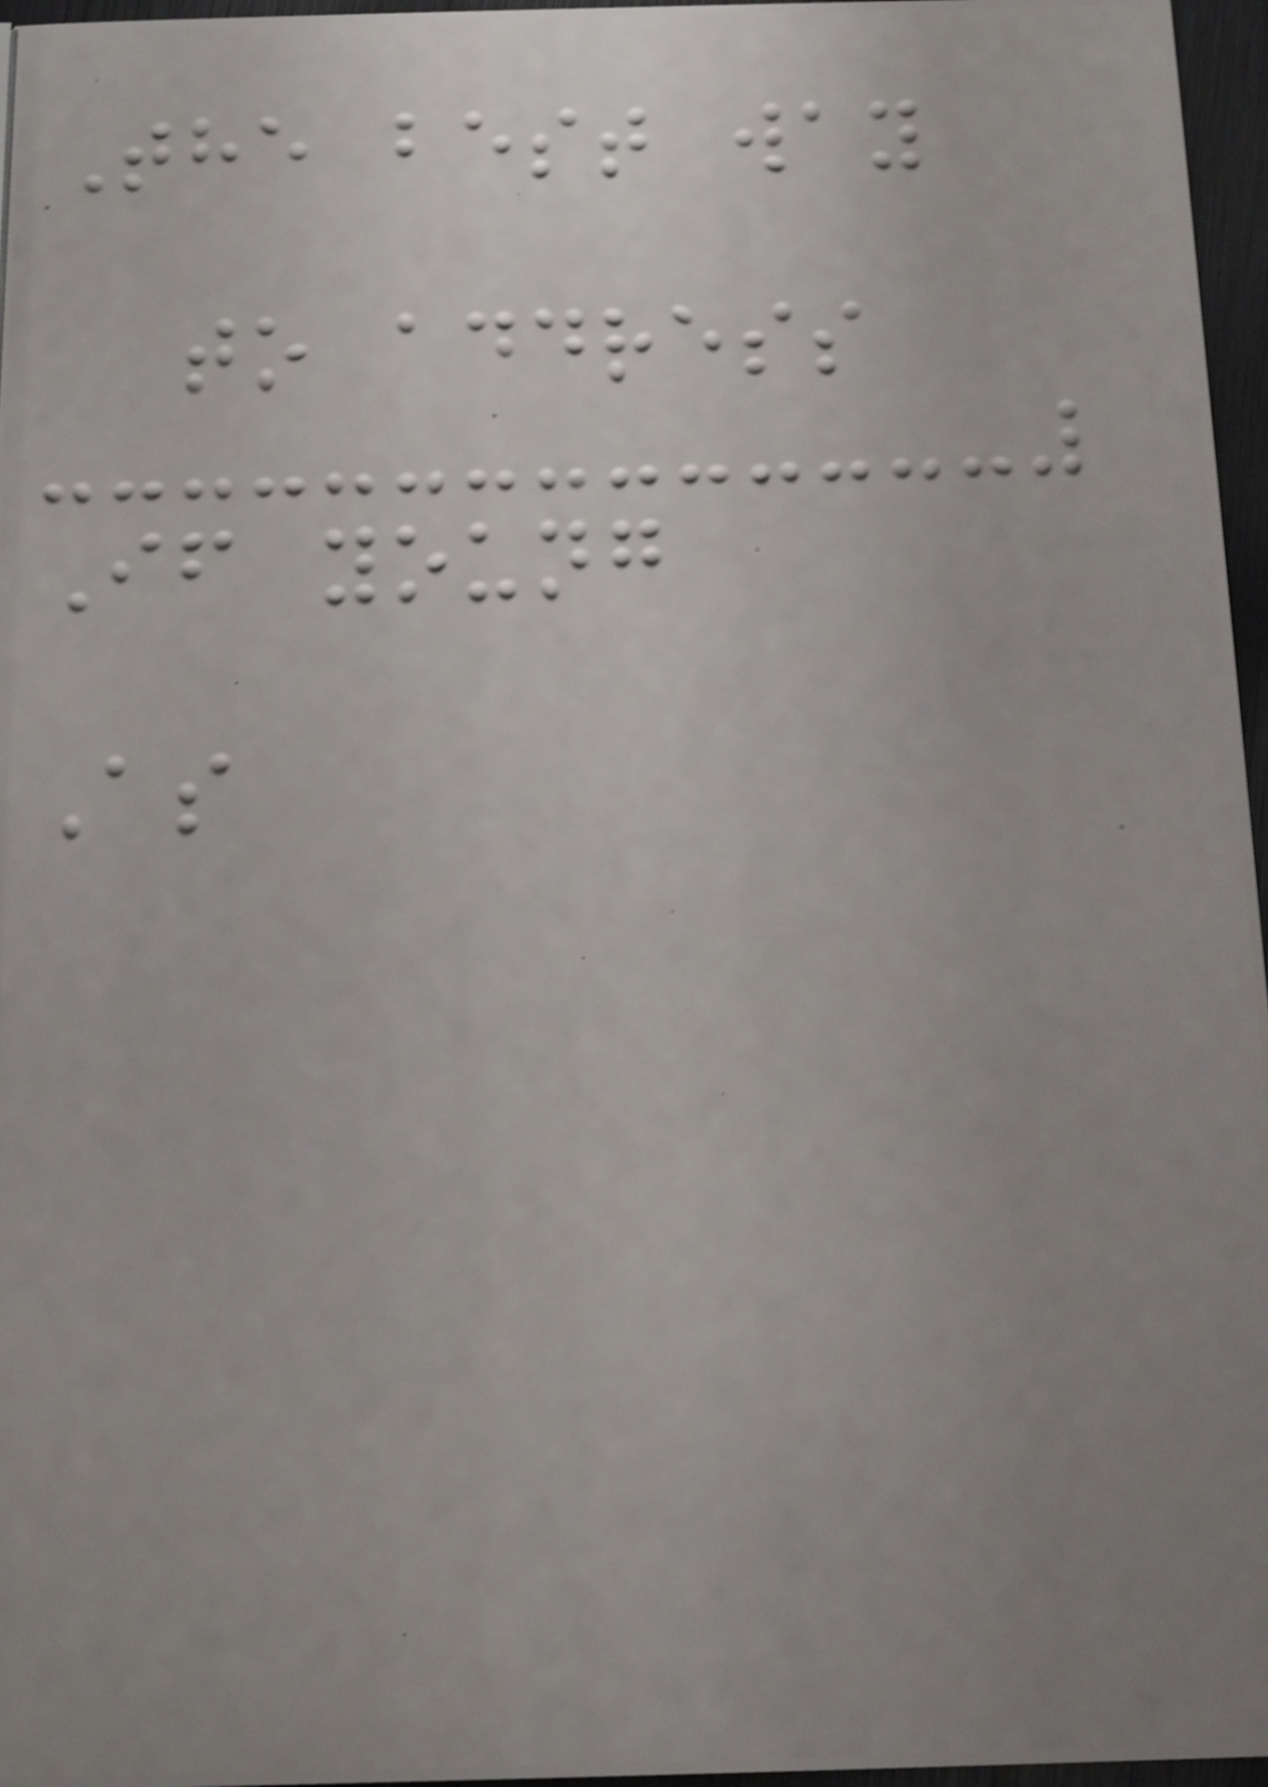The best way
to address
If young
As
